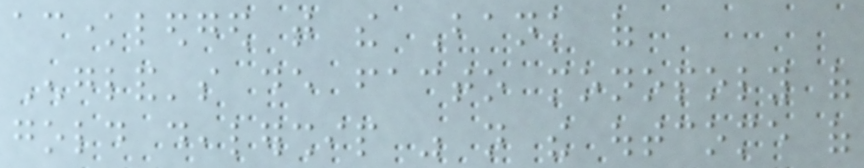acknowledged that the Bank of
England's de facto monopoly of
gold dealership was not the outcome of
